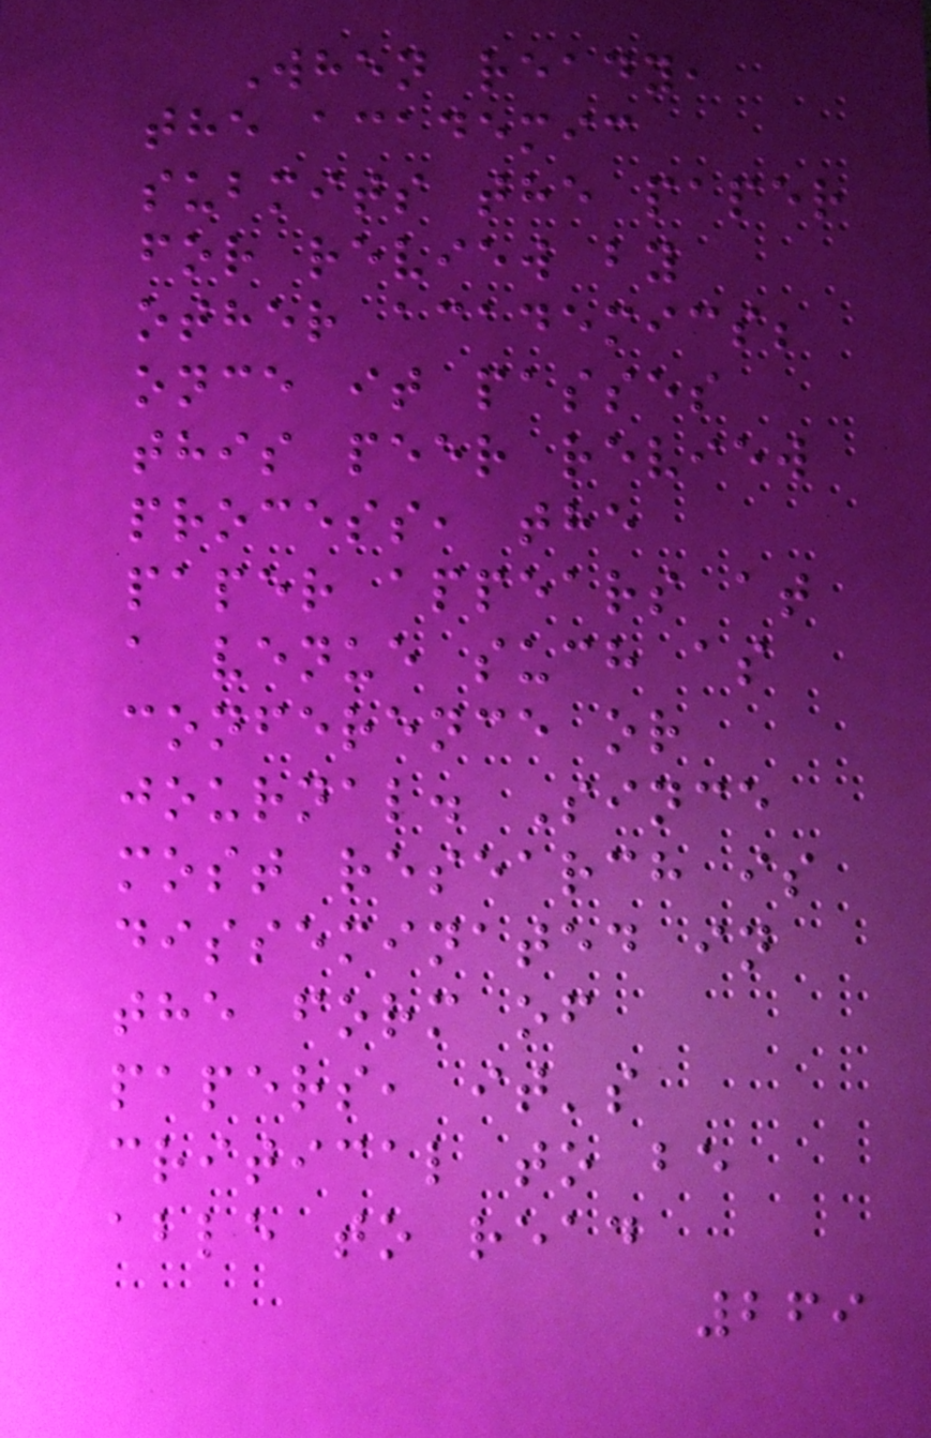When ready,
the academic
submits the paper
for review by
other academics;
once it passes
this peer review
process, the
paper appears at
a venue such as
conference or
journal. Since
most research is
disseminated in
the form of
papers, it's
critical to be
able to read
269
